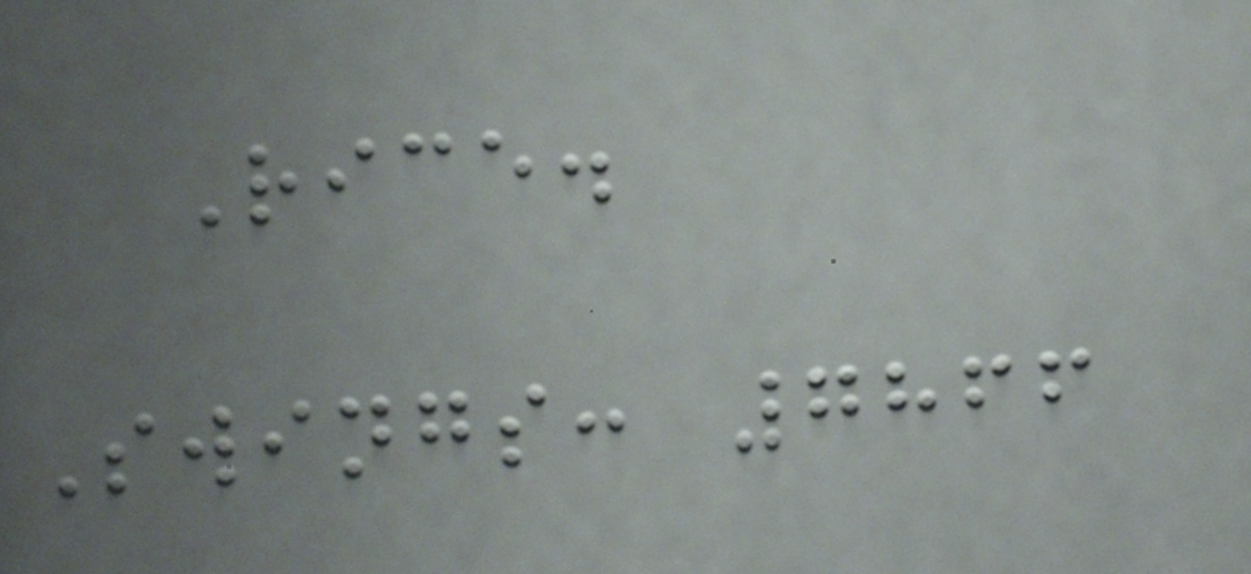Rice.
Swings: 7866
